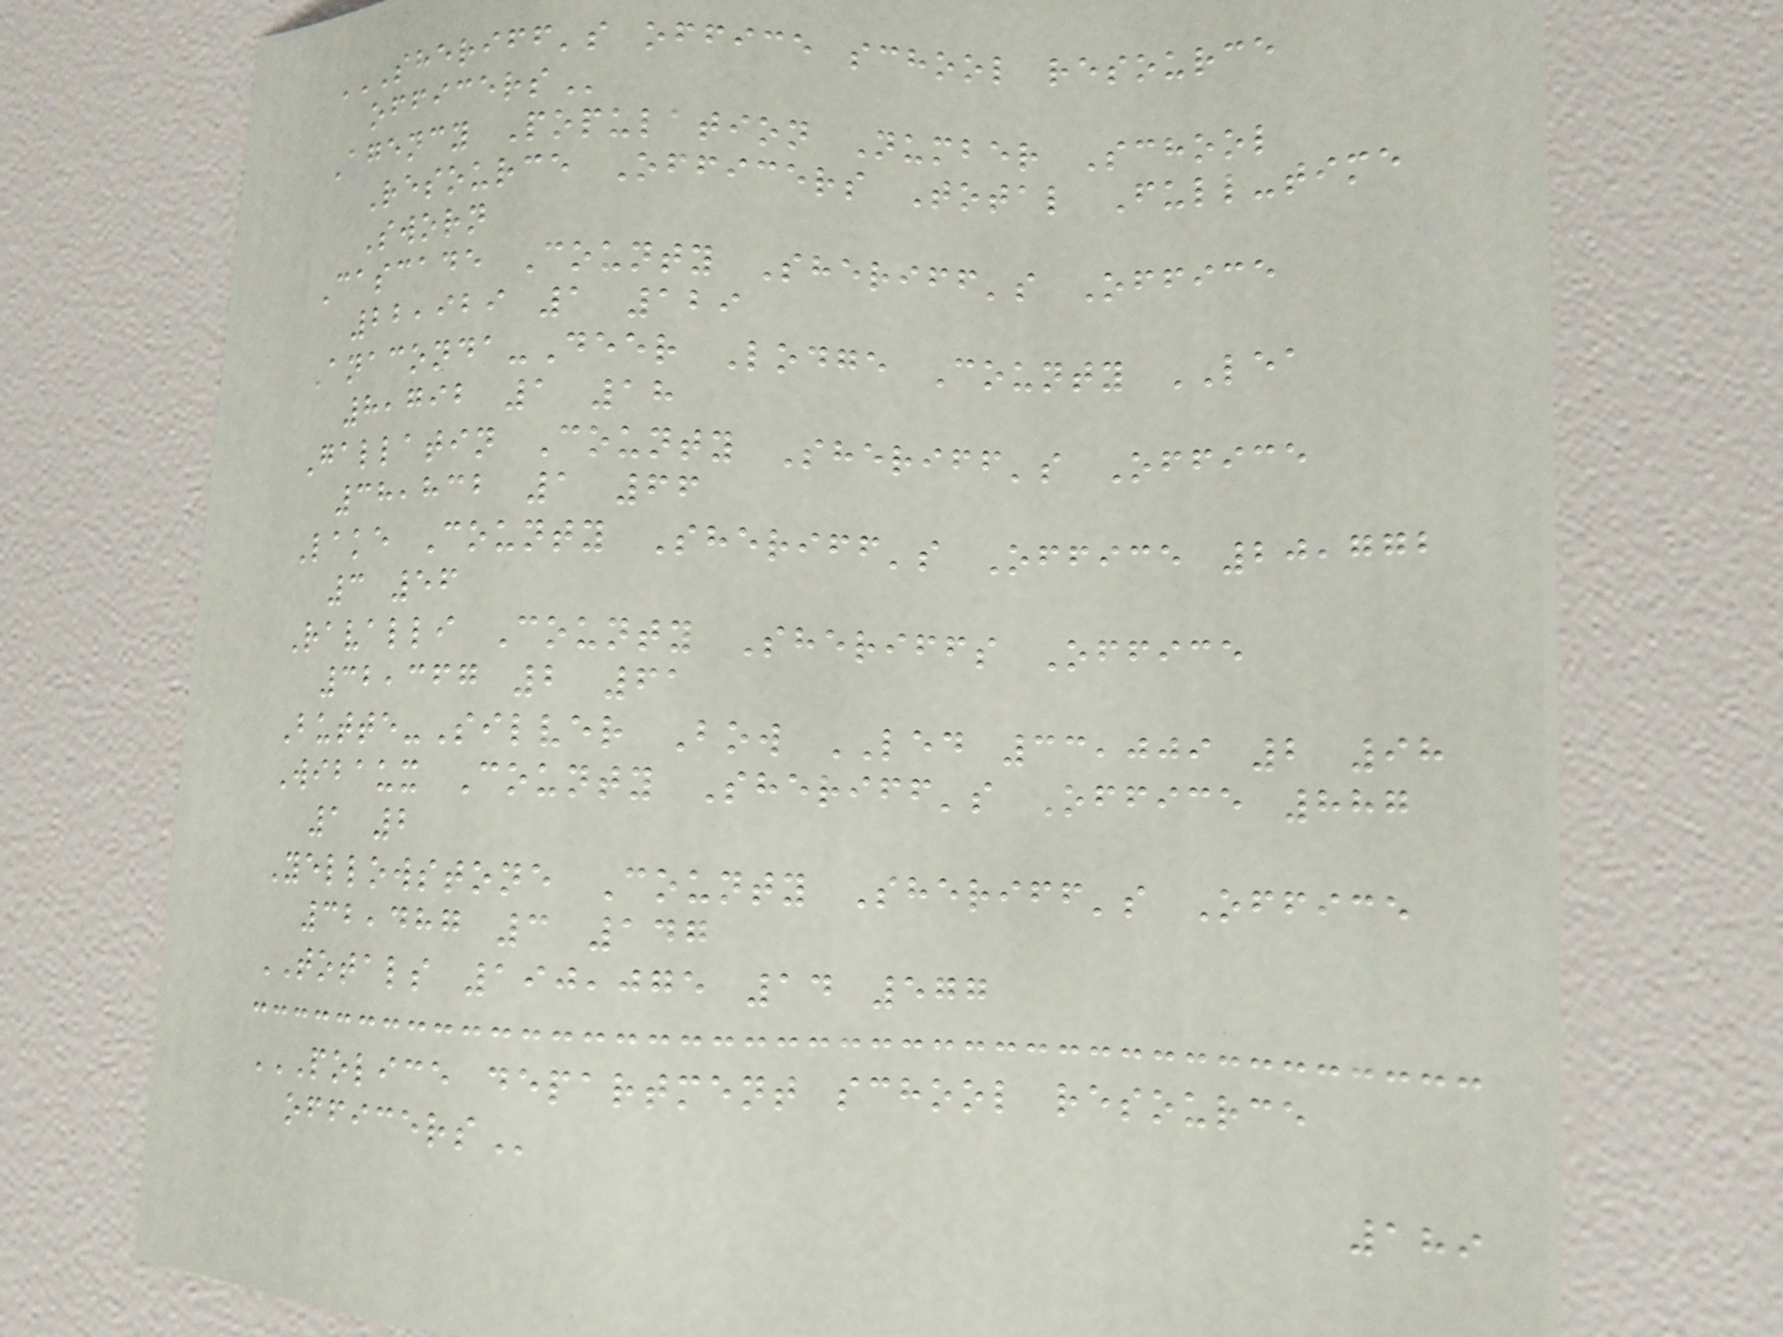SHERIFF'S OFFICE SCHOOL RESOURCE
OFFICERS
Agency Population Number School
Resource Officers Total Full-time
Sworn
Cascade County Sheriff's Office
22,929 1 129
Anaconda-Deer Lodge County LEA
8,792 1 18
Gallatin County Sheriff's Office
38,832 1 66
Lake County Sheriff's Office 20,772
3 56
Ravalli County Sheriffs Office
32,367 2 61
Butte-Silver Bow LED 33,009 2 98
Wibaux County Sheriff's Office 887
1 2
Yellowstone County Sheriff's Office
32,487 3 147
TOTALS 190,075 14 577
POLICE DEPARTMENT SCHOOL RESOURCE
OFFICERS
189
